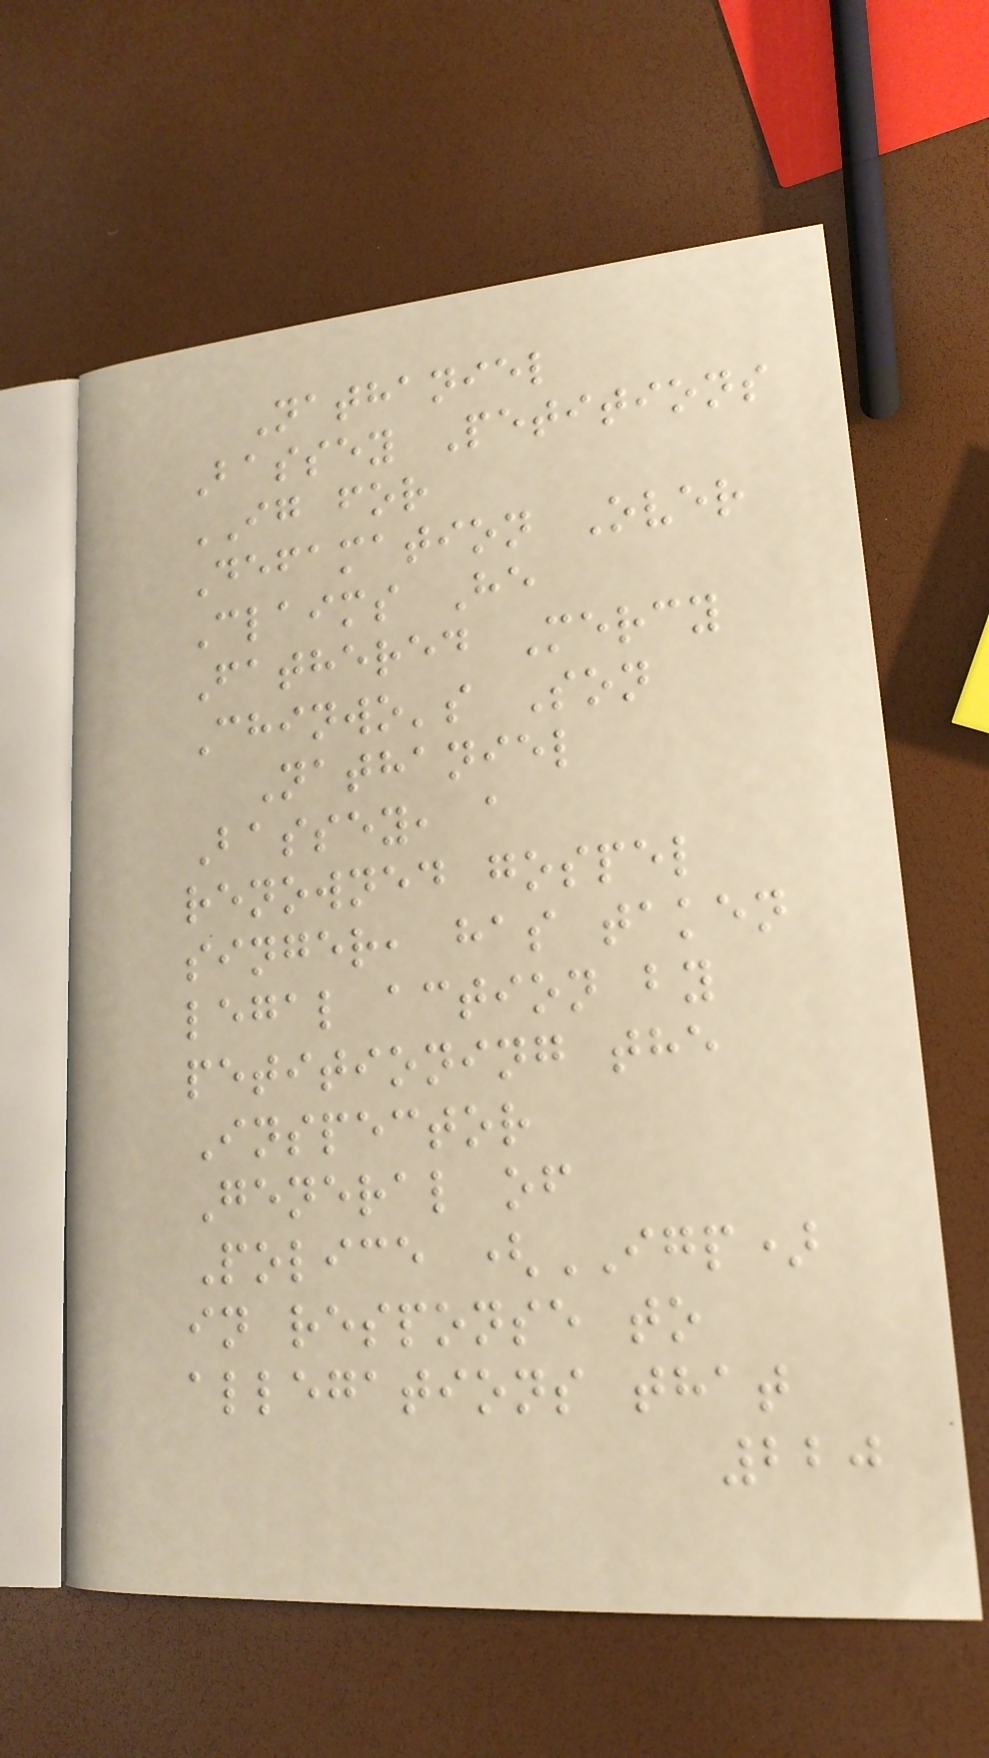Nathaniel
Bassey Petitions
IG for
Defamation Over
Claims He
Fathered Mercy
Chinwo's Son
Nathaniel
Bassey, a
renowned gospel
singer, has taken
legal action by
petitioning the
Inspector
General of
Police (IGP)
in response to
allegations that
220
